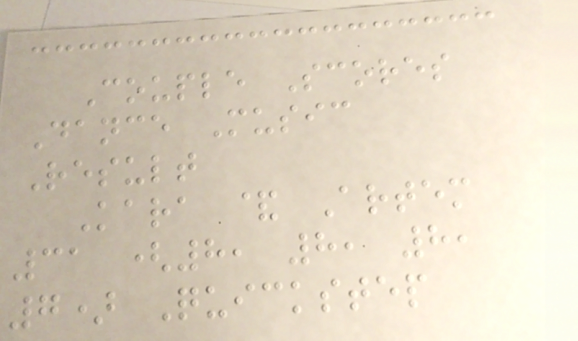Couple Scores
Dance Music
Result
Kara & Artem
31 (8, 8, 8,
7) Quickstep
